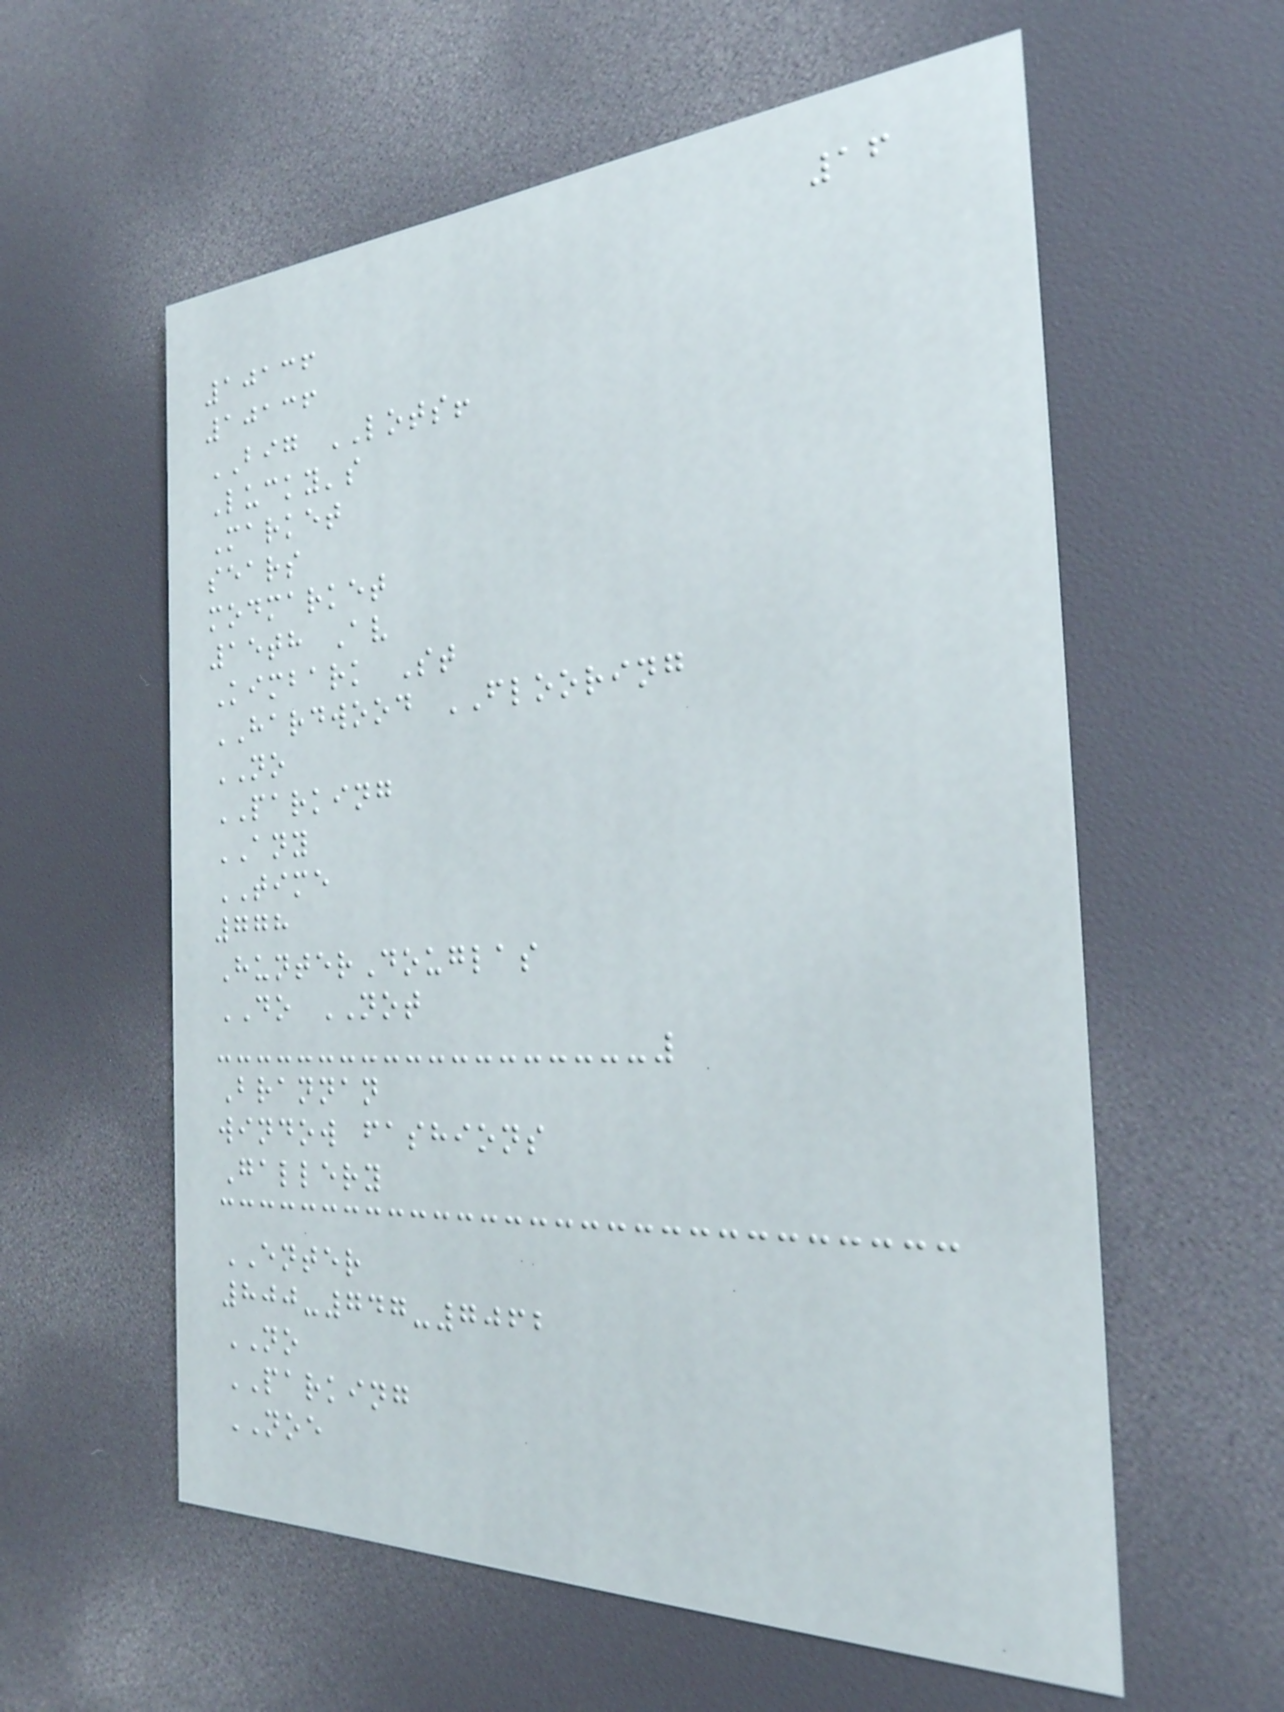16
10136
10136
BIG LOTS!
Lucky's
Market
sears
modmarket
15th Av
Kimbark St
HARDWOOD FLOORING
NO
PARKING
ANY
TIME
778
HunterDouglas
DO NOT
Brannan
window fashions
Gallery
ENTER
800-747-7062
NO
PARKING
NOE
